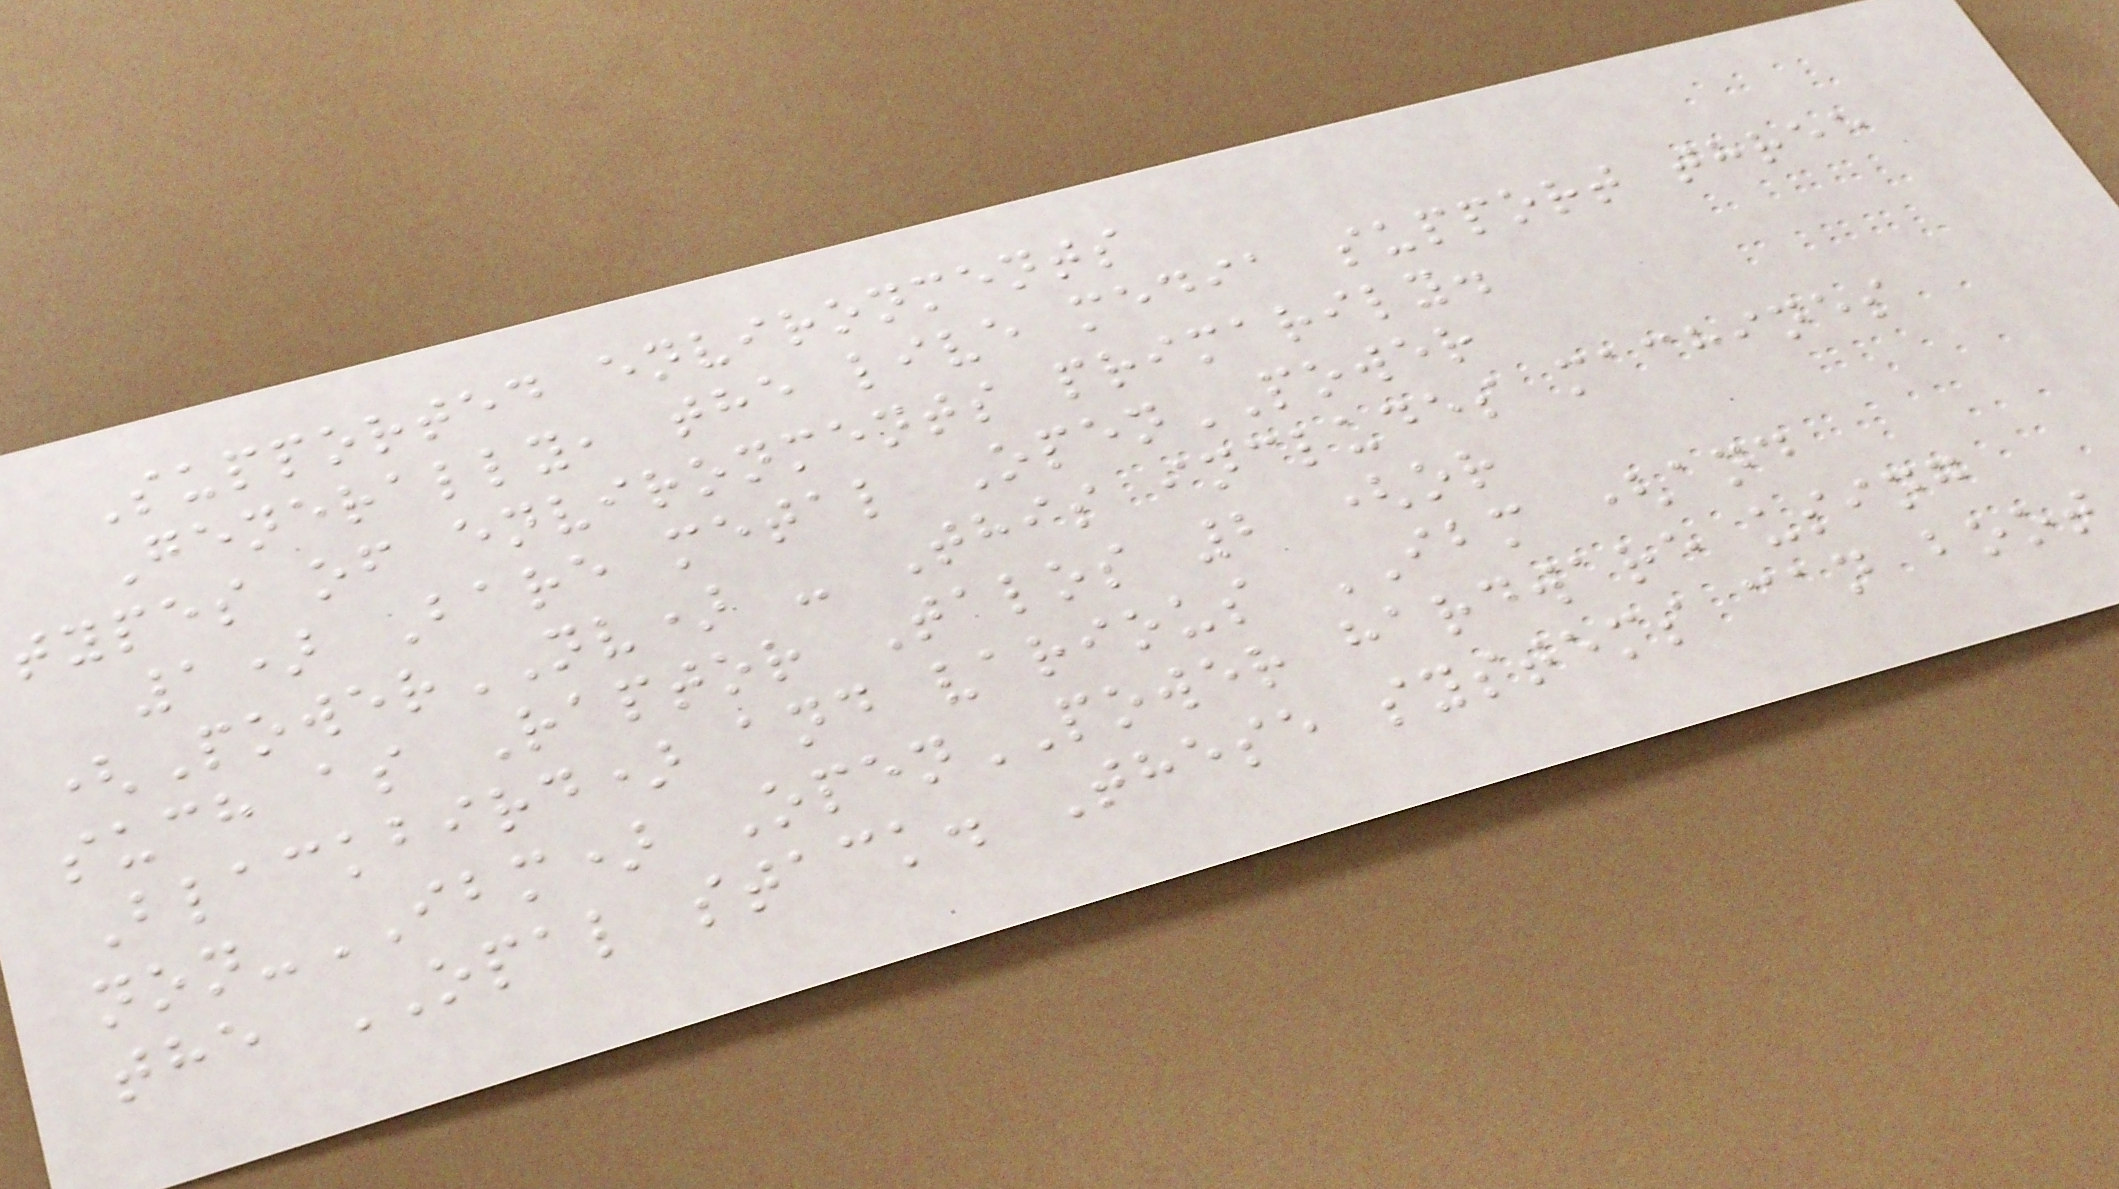Supported environments
Generally, the live media support three
types of environments primarily.
1) Bare metal OpenPOWER
(PowerNV) - This includes machines
such as Raptor Talos 2 (or
Blackbird) and various IBM (and
non-IBM) OpenPOWER hardware using
the OPAL stack. These systems can boot
